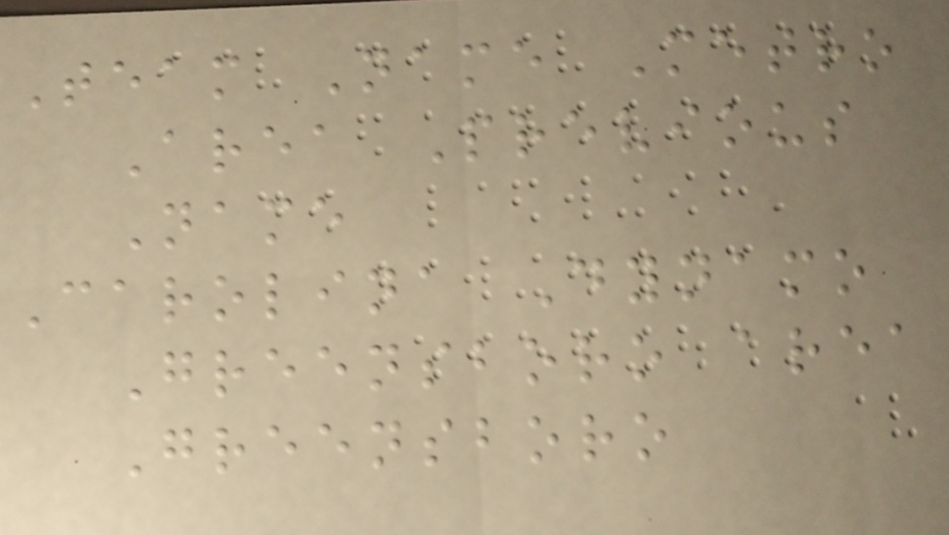Team Name Metro
Area Previous
Name
Carolina Dynamo
Greensboro area
Greensboro
